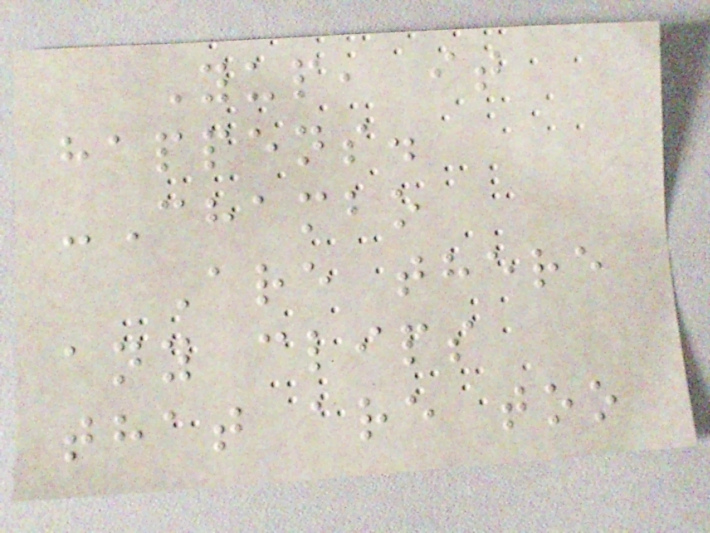Yup, it
happens.
-Chambo
Are there
any clips
that are too
